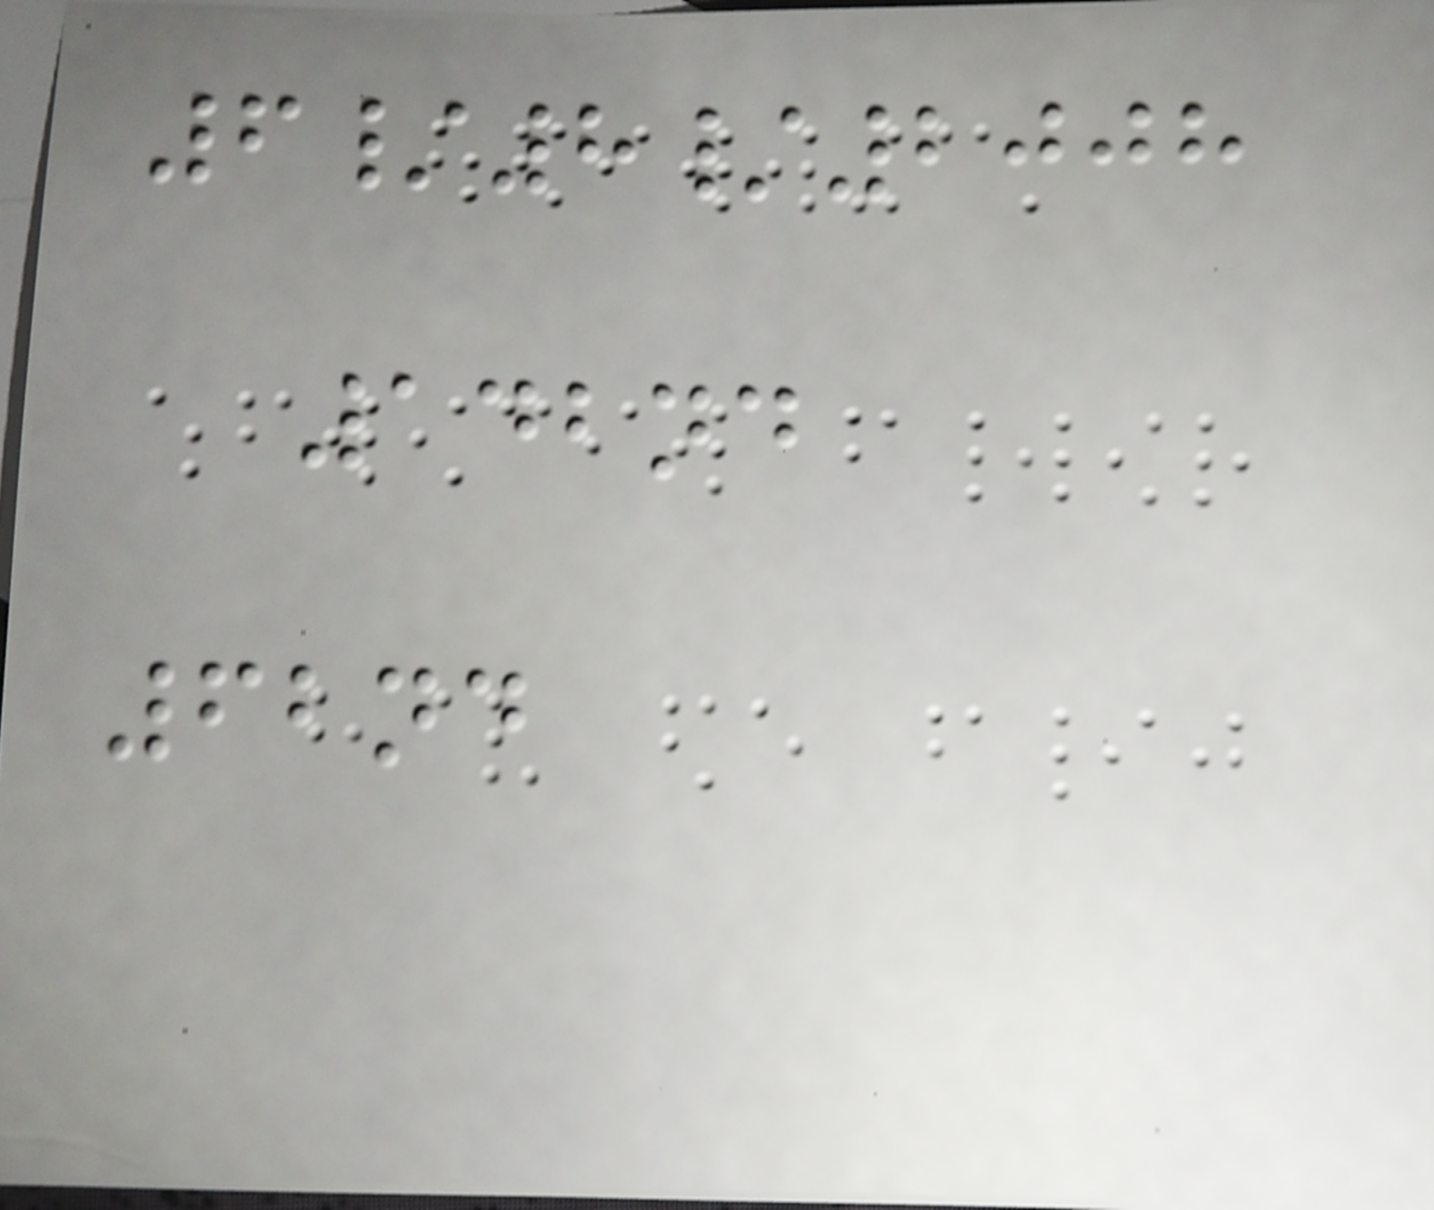6/8/2008
142nd
62nd
